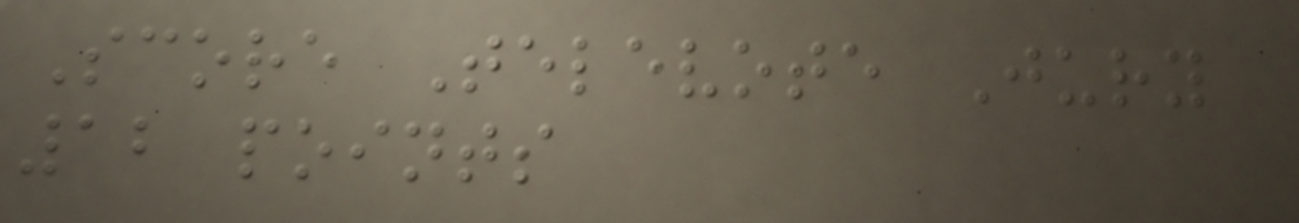Score Televote Jury
12 points
